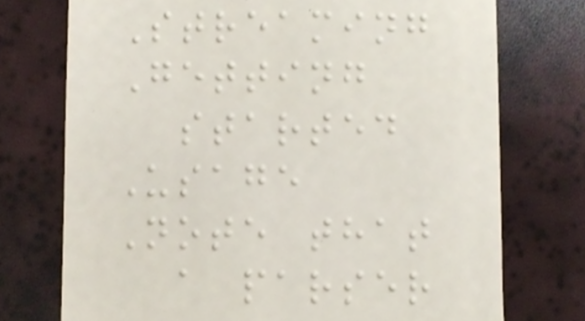Streaming
Getting
started
Usage
Note that
a parser
